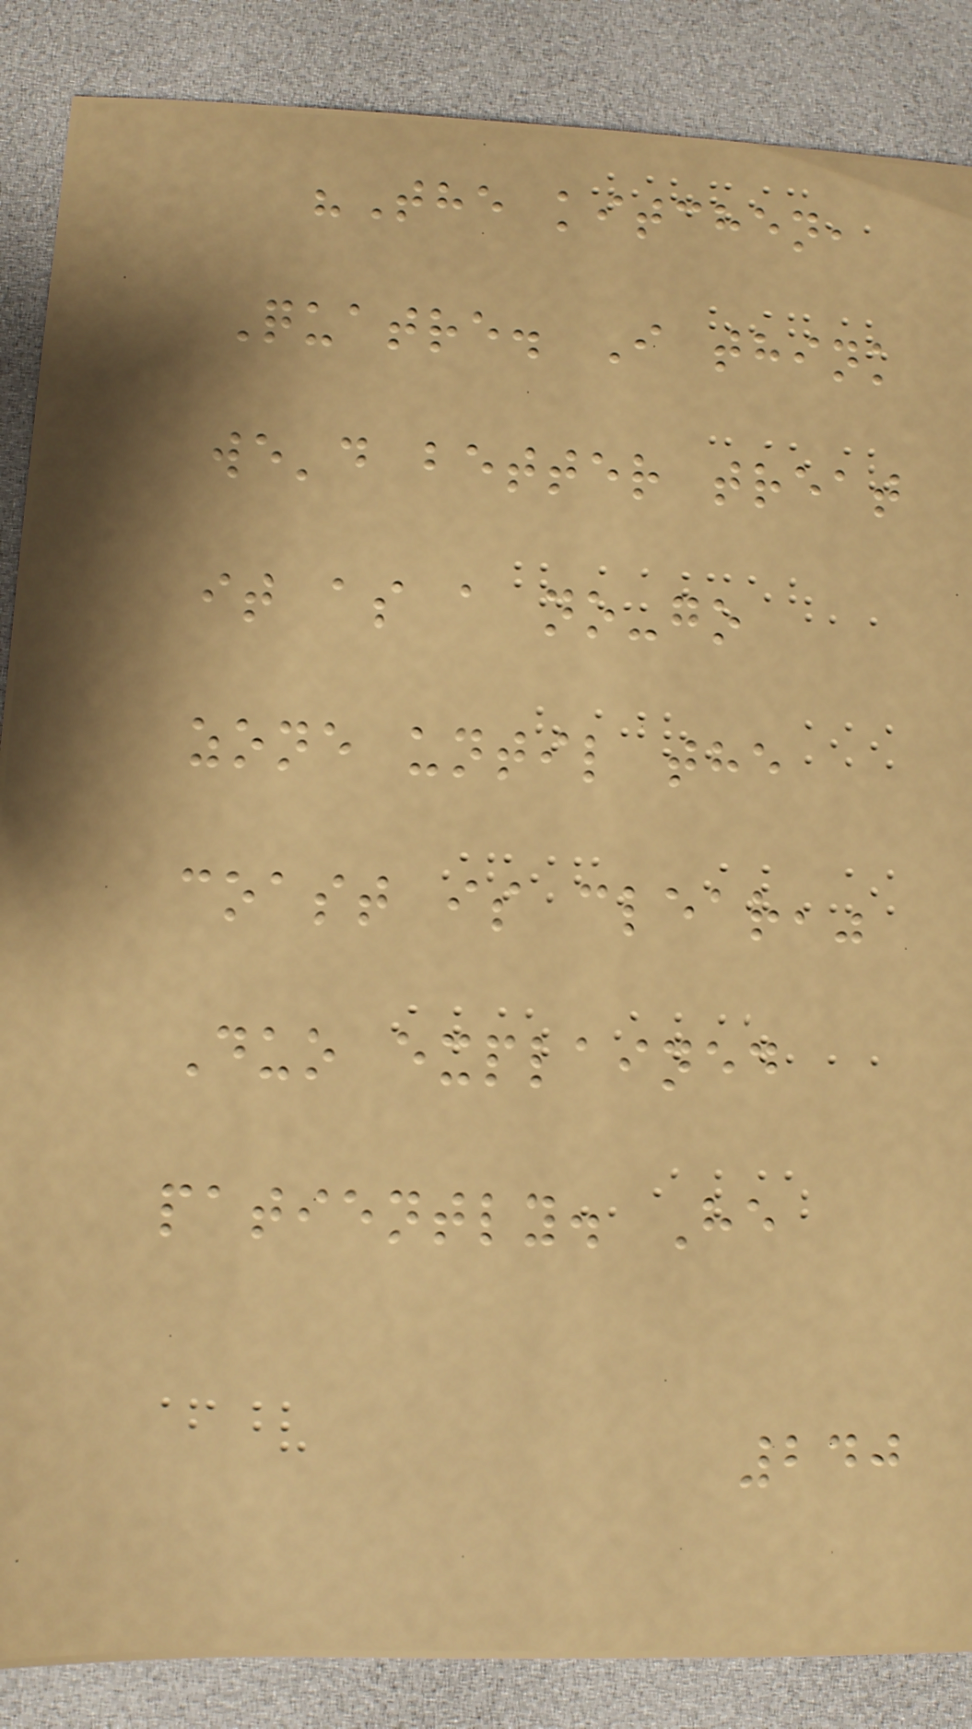"The kitchen,
Quatre. I think
we'd better treat
it as a no-go
zone until the
coast is clear,"
Duo explained
patiently. He
240
